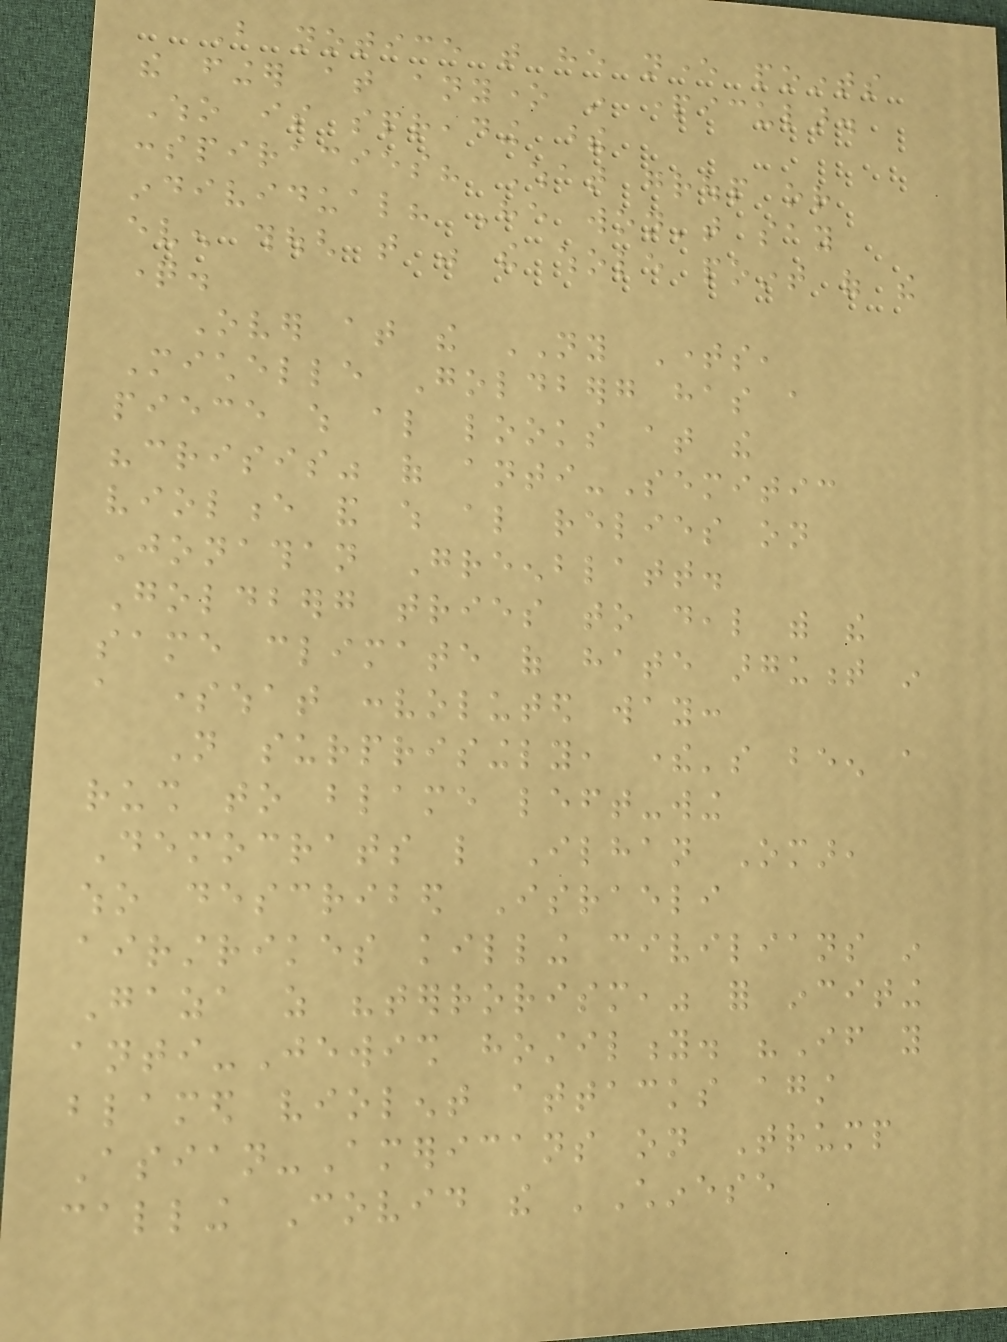But notice that he never points
the finger at anyone in particular.
Who is spreading these
conspiracies? What group or
individual? He won't say
even though that was the whole point of the
question.
Over at the NY Times,
Michelle Goldberg has a
piece which also looks at the
"crisis" of anti-Semitic
violence and which also relies on
Jonathan Greenblatt.
Goldberg tries to deal with the
same climate of hate argument in
a somewhat convoluted way:
Not surprisingly, there's been a
rush to blame left-wing
Democrats like Ilhan Omar,
who described Israeli
airstrikes killing civilians in
Gaza as "terrorism," for inciting
anti-Jewish hostility. "If you
blamed violent attacks against
Asian-Americans on Trump
calling Covid the 'Chinese
